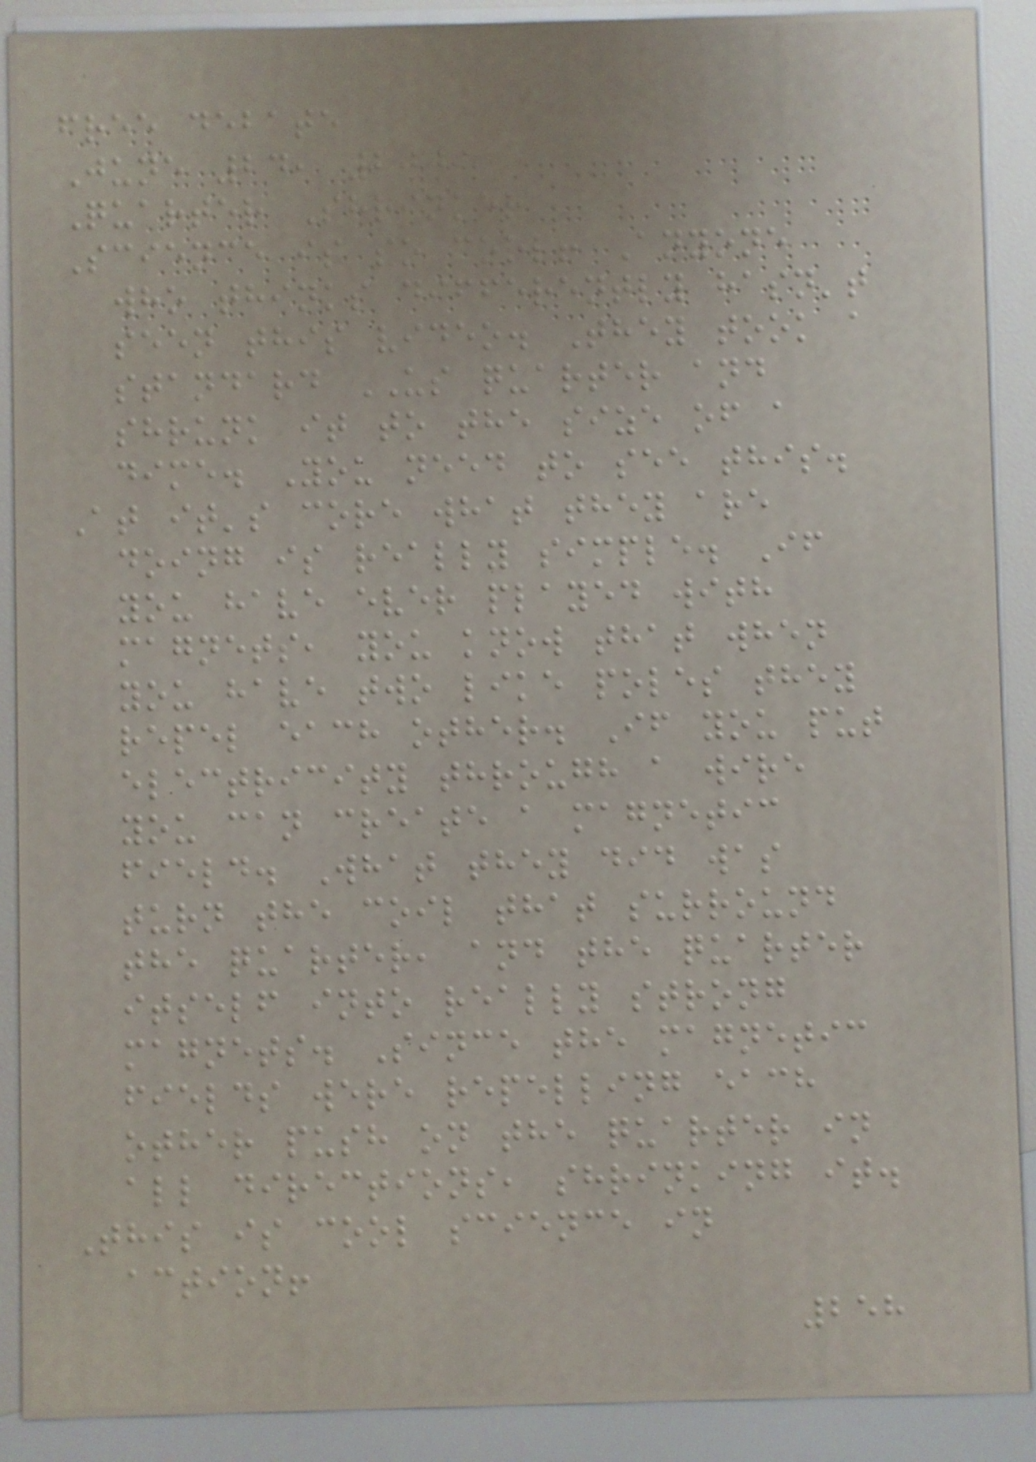free debate
June 24, 2009
Quarter Shrinker
Science is so cool! Anyone
who thinks differently hasn't
seen this video. They took a
standard US quarter and
shrunk it to the size of a
dime. You need to see this.
At it's core what they are
doing is really simple. If
you have ever played with
magnets, you know that when
you have two like poles they
repel each other. If you put
electricity through a wire
you can create a magnetic
field. What they did was
turn the coil that surround
the quarter, and the quarter
itself into really strong
magnets. Since the magnetic
fields were repelling each
other push on the quarter in
all directions, shrinking it.
This is cool science in
action!
258
